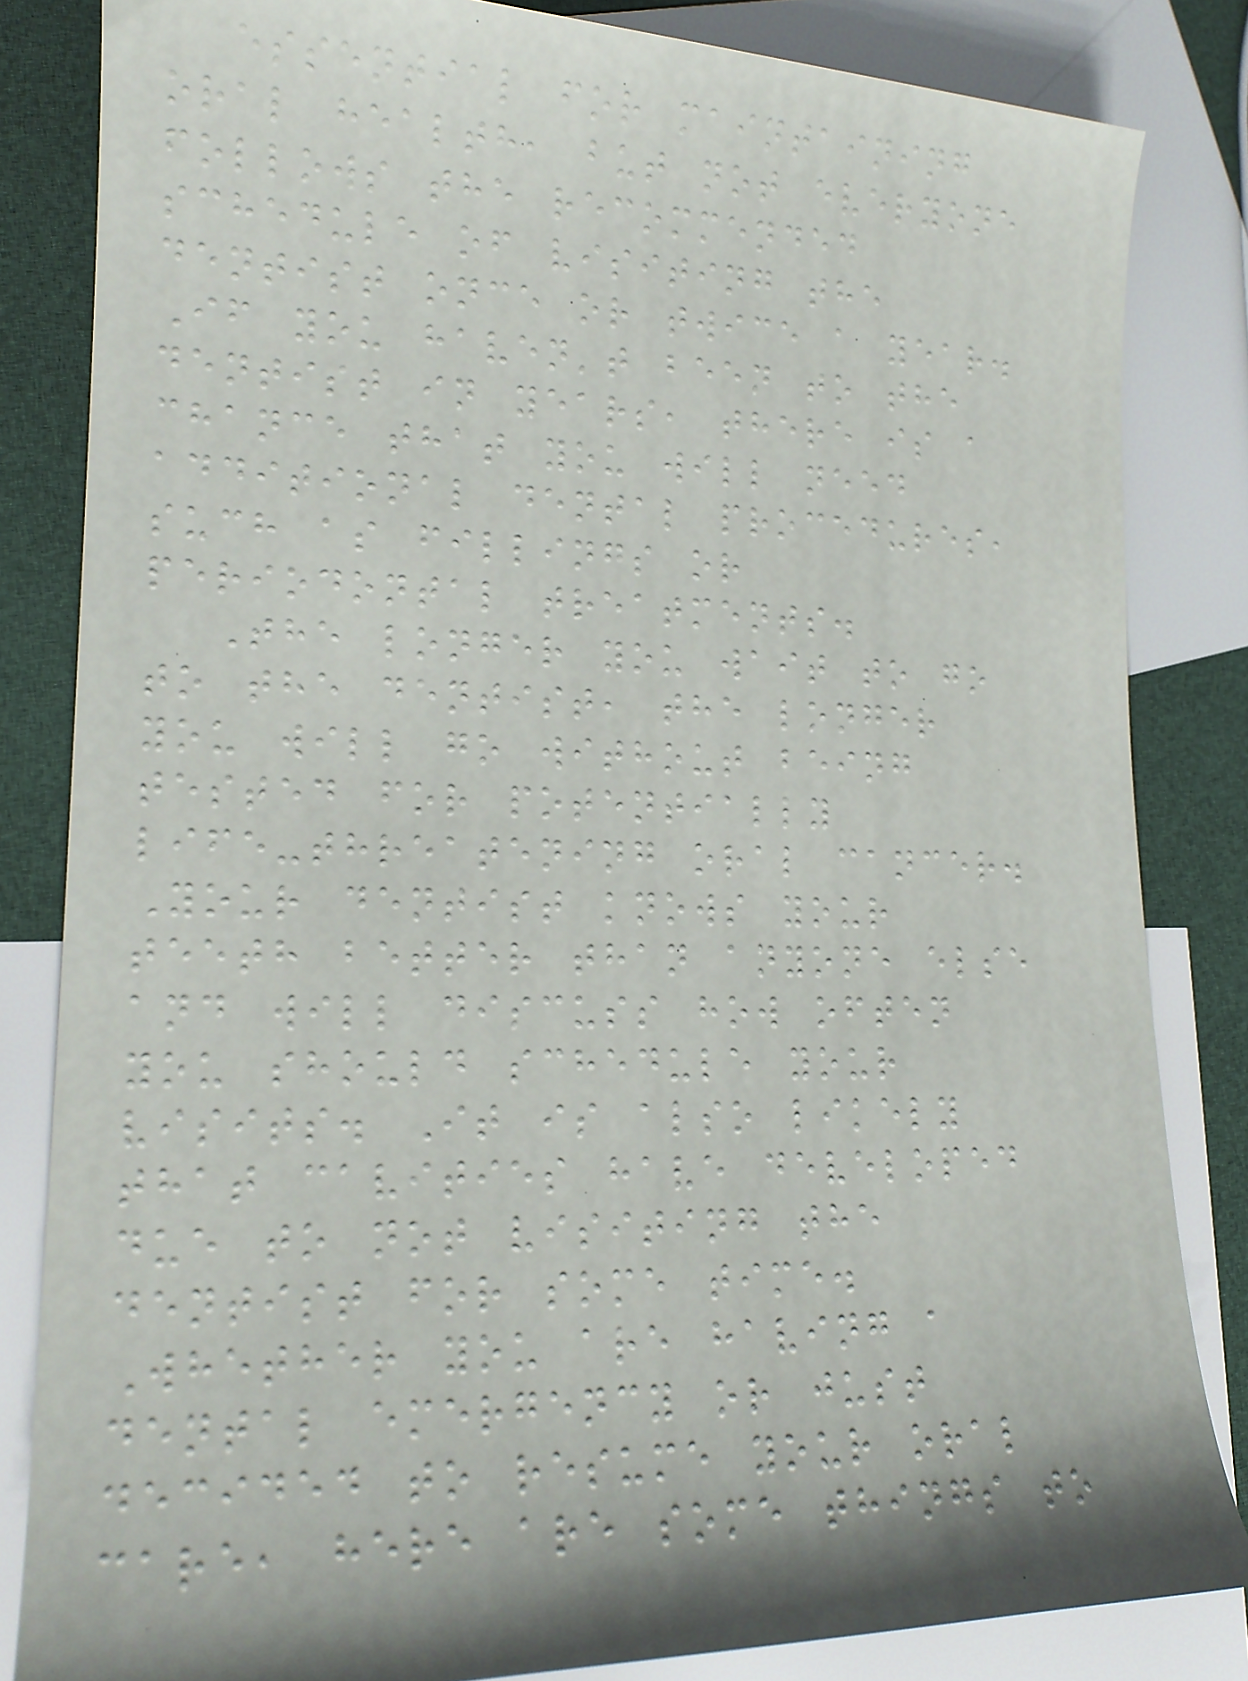essential for maintaining
oral health, but not everyone
follows the recommended
schedule of visiting the
dentist once or twice a year.
If you haven't been to the
dentist in years, there is a
chance that you will need
additional dental procedures,
such as fillings or
periodontal treatments.
The longer you wait to go
to the dentist, the longer
you will go without being
tested for potentially
life-threatening oral cancer.
Your dentist knows your
teeth better than anyone else
and will discuss how often
you should schedule your
visits. It is also likely
that cavities have developed
due to not visiting the
dentist for some time.
Whether you are having a
dental emergency or just
decided to resume your oral
care, here are some things to
